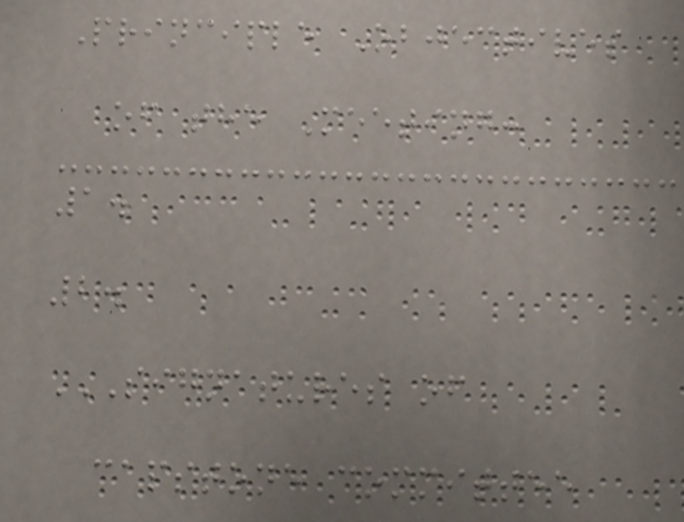Principle Objectives
of the Meeting:
1.
2.
SIGNATURES OF
CAPSTONE COMMITTEE
